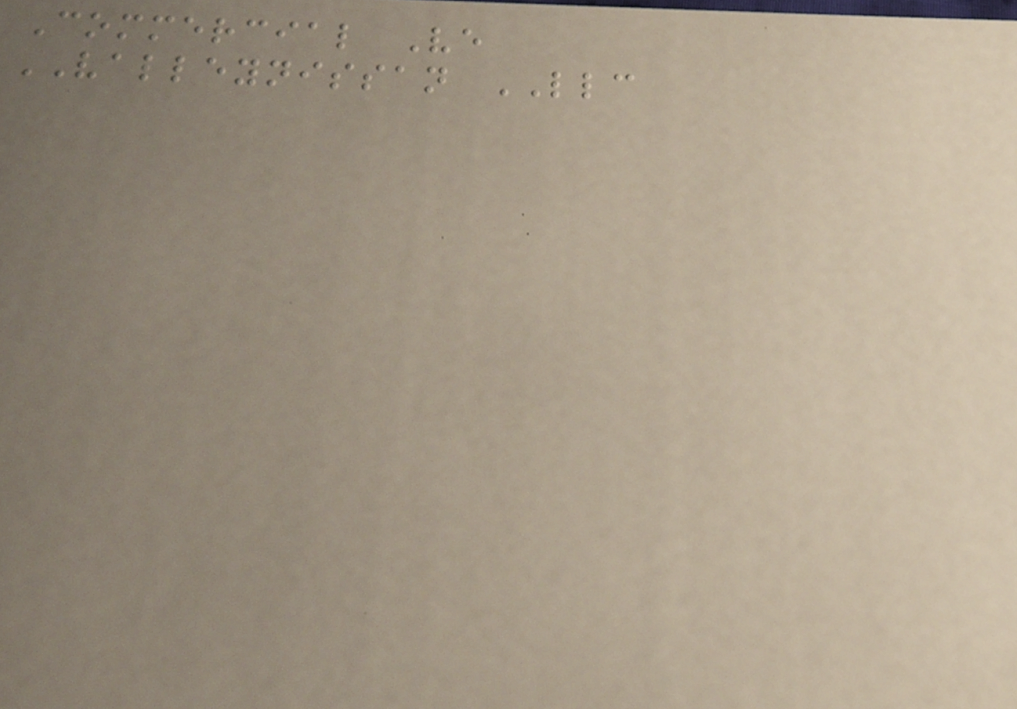Commercial Ve
VALLEYNISSAN LLC
